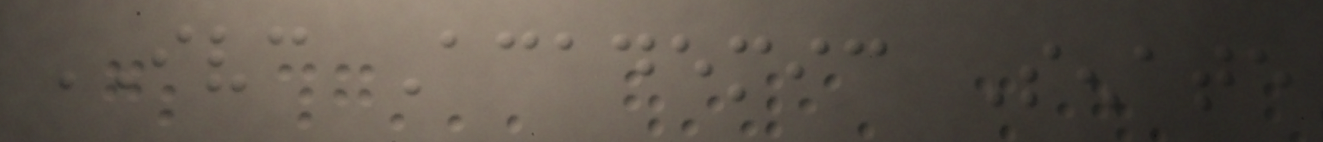IVC Academic Senate
